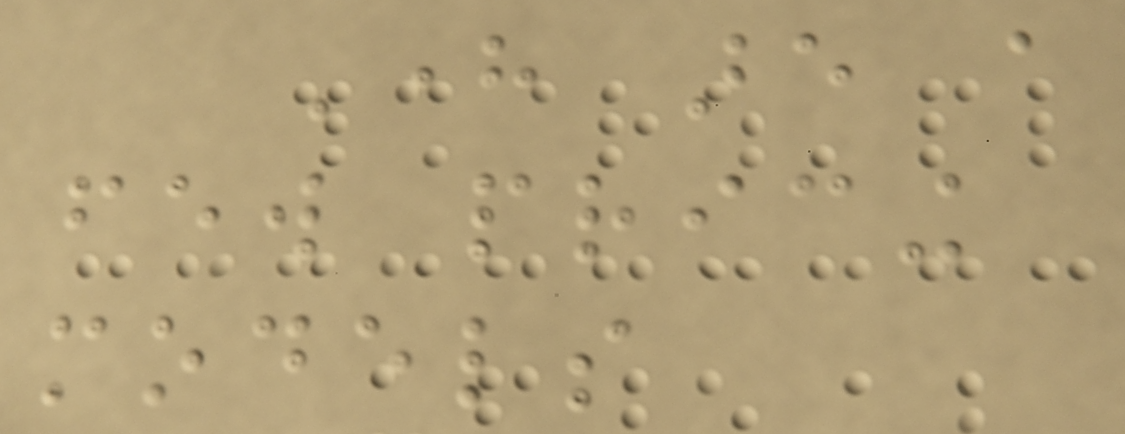Here are a
few pricing
models
